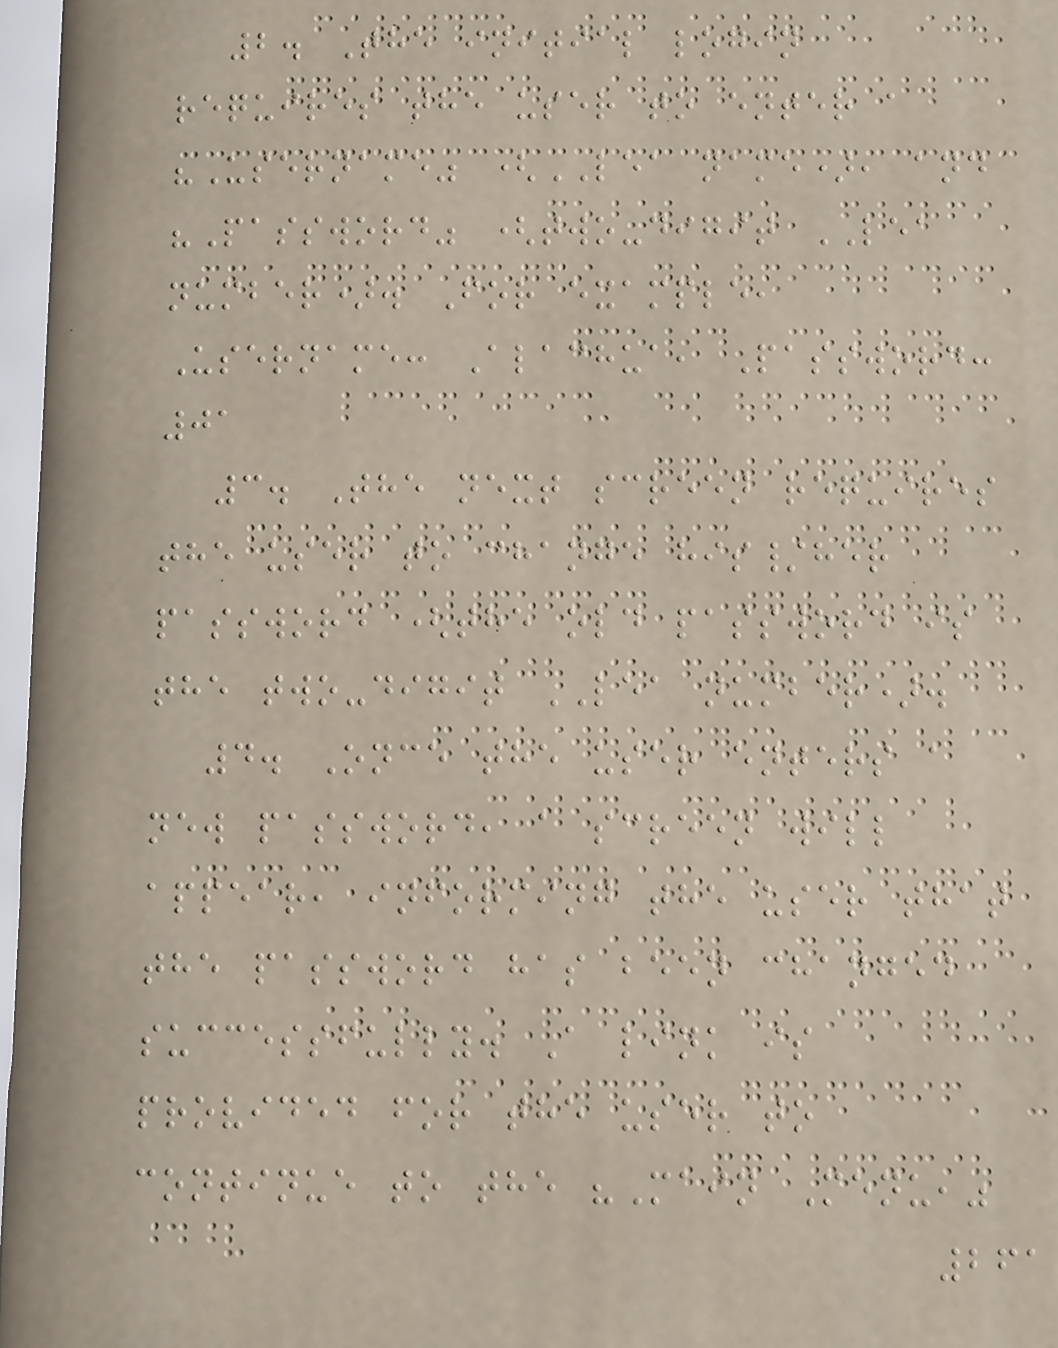2. The initial login
requires the user to enter a
"Username" (LEA name), and
"Password" (two-digit LEA
number). For example,
Username: Alachua, Password:
01
3. The next screen requires
the user to change his/her
password (the old password is
the two-digit LEA number).
4. Once the user enters a
new password, a screen will
appear, informing the user that
the password has been changed
successfully. A link is
provided for the user to
continue to the "Main Menu,"
261
